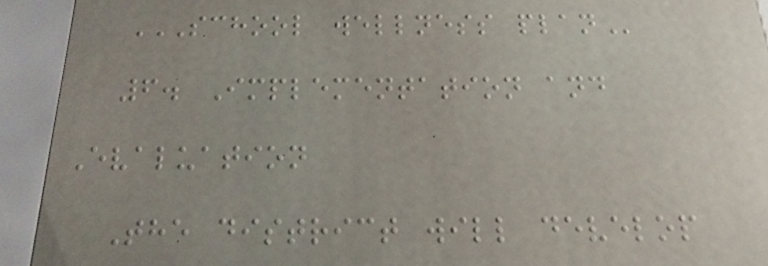SCHOOL WELLNESS PLAN
6. Implementation and
Evaluation
The district will develop
